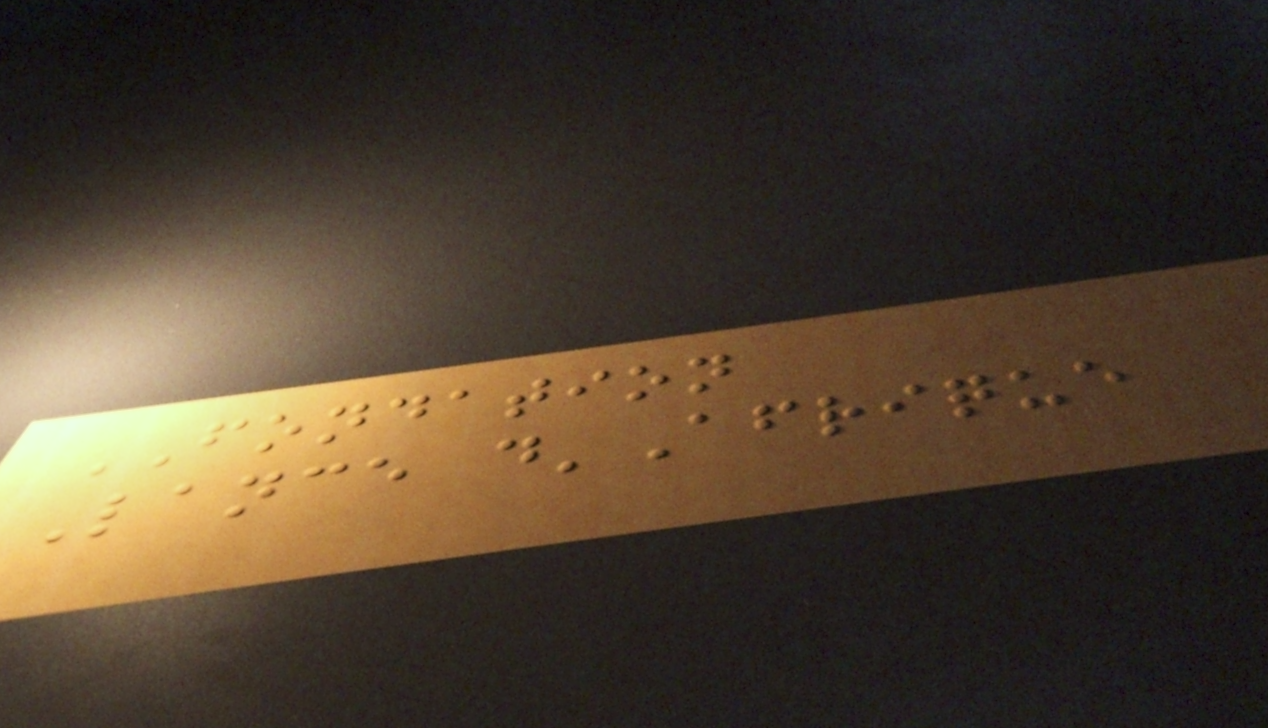FONDATION
Lance d'Afrique
